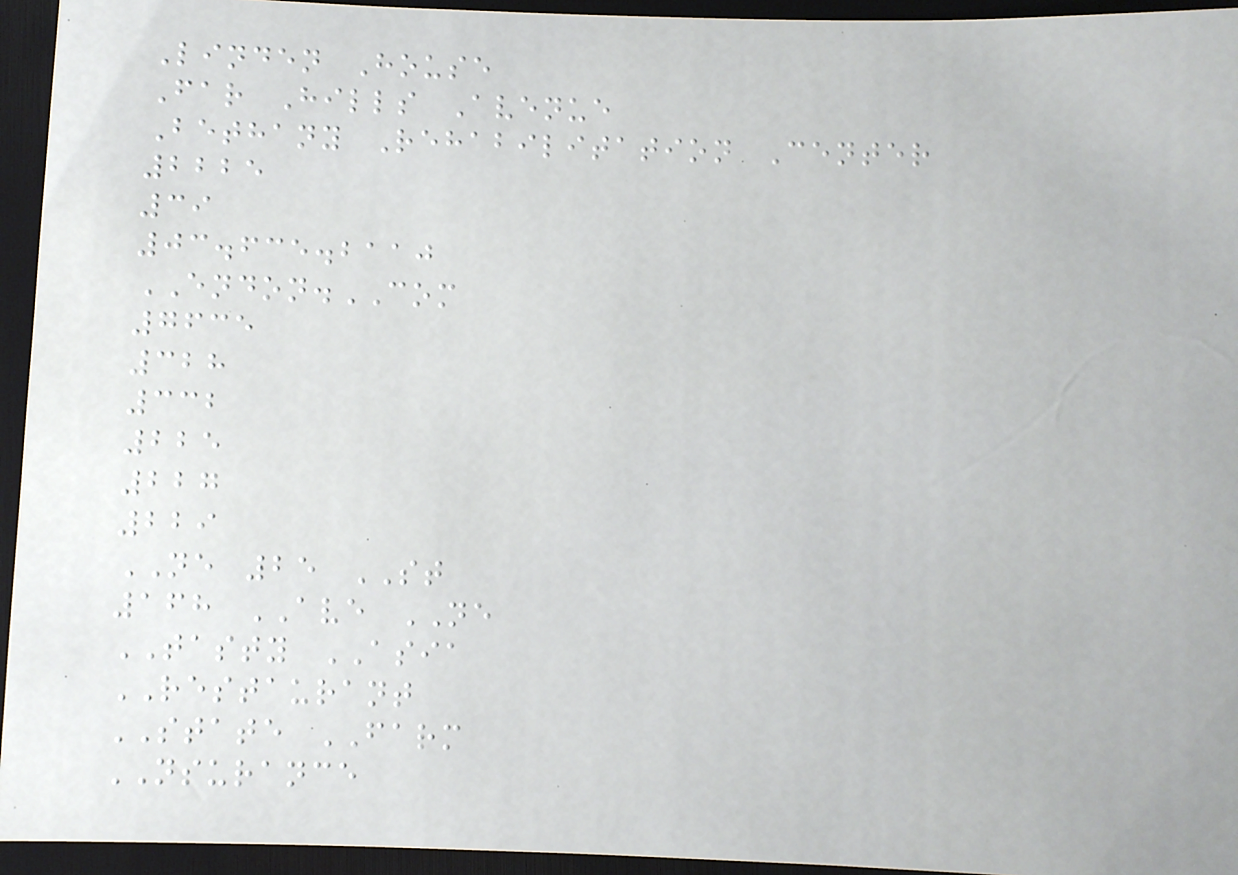Linden House
Far Hills Avenue
Bethany Rehabilitation Center
2225
39
03.635.2110
ENDON.COM
7635
328
332
225
227
229
NE 25 ST
168 AVE NE
TASTY ASIA
RESTAURANT
STATE FARM
NSURANCE
